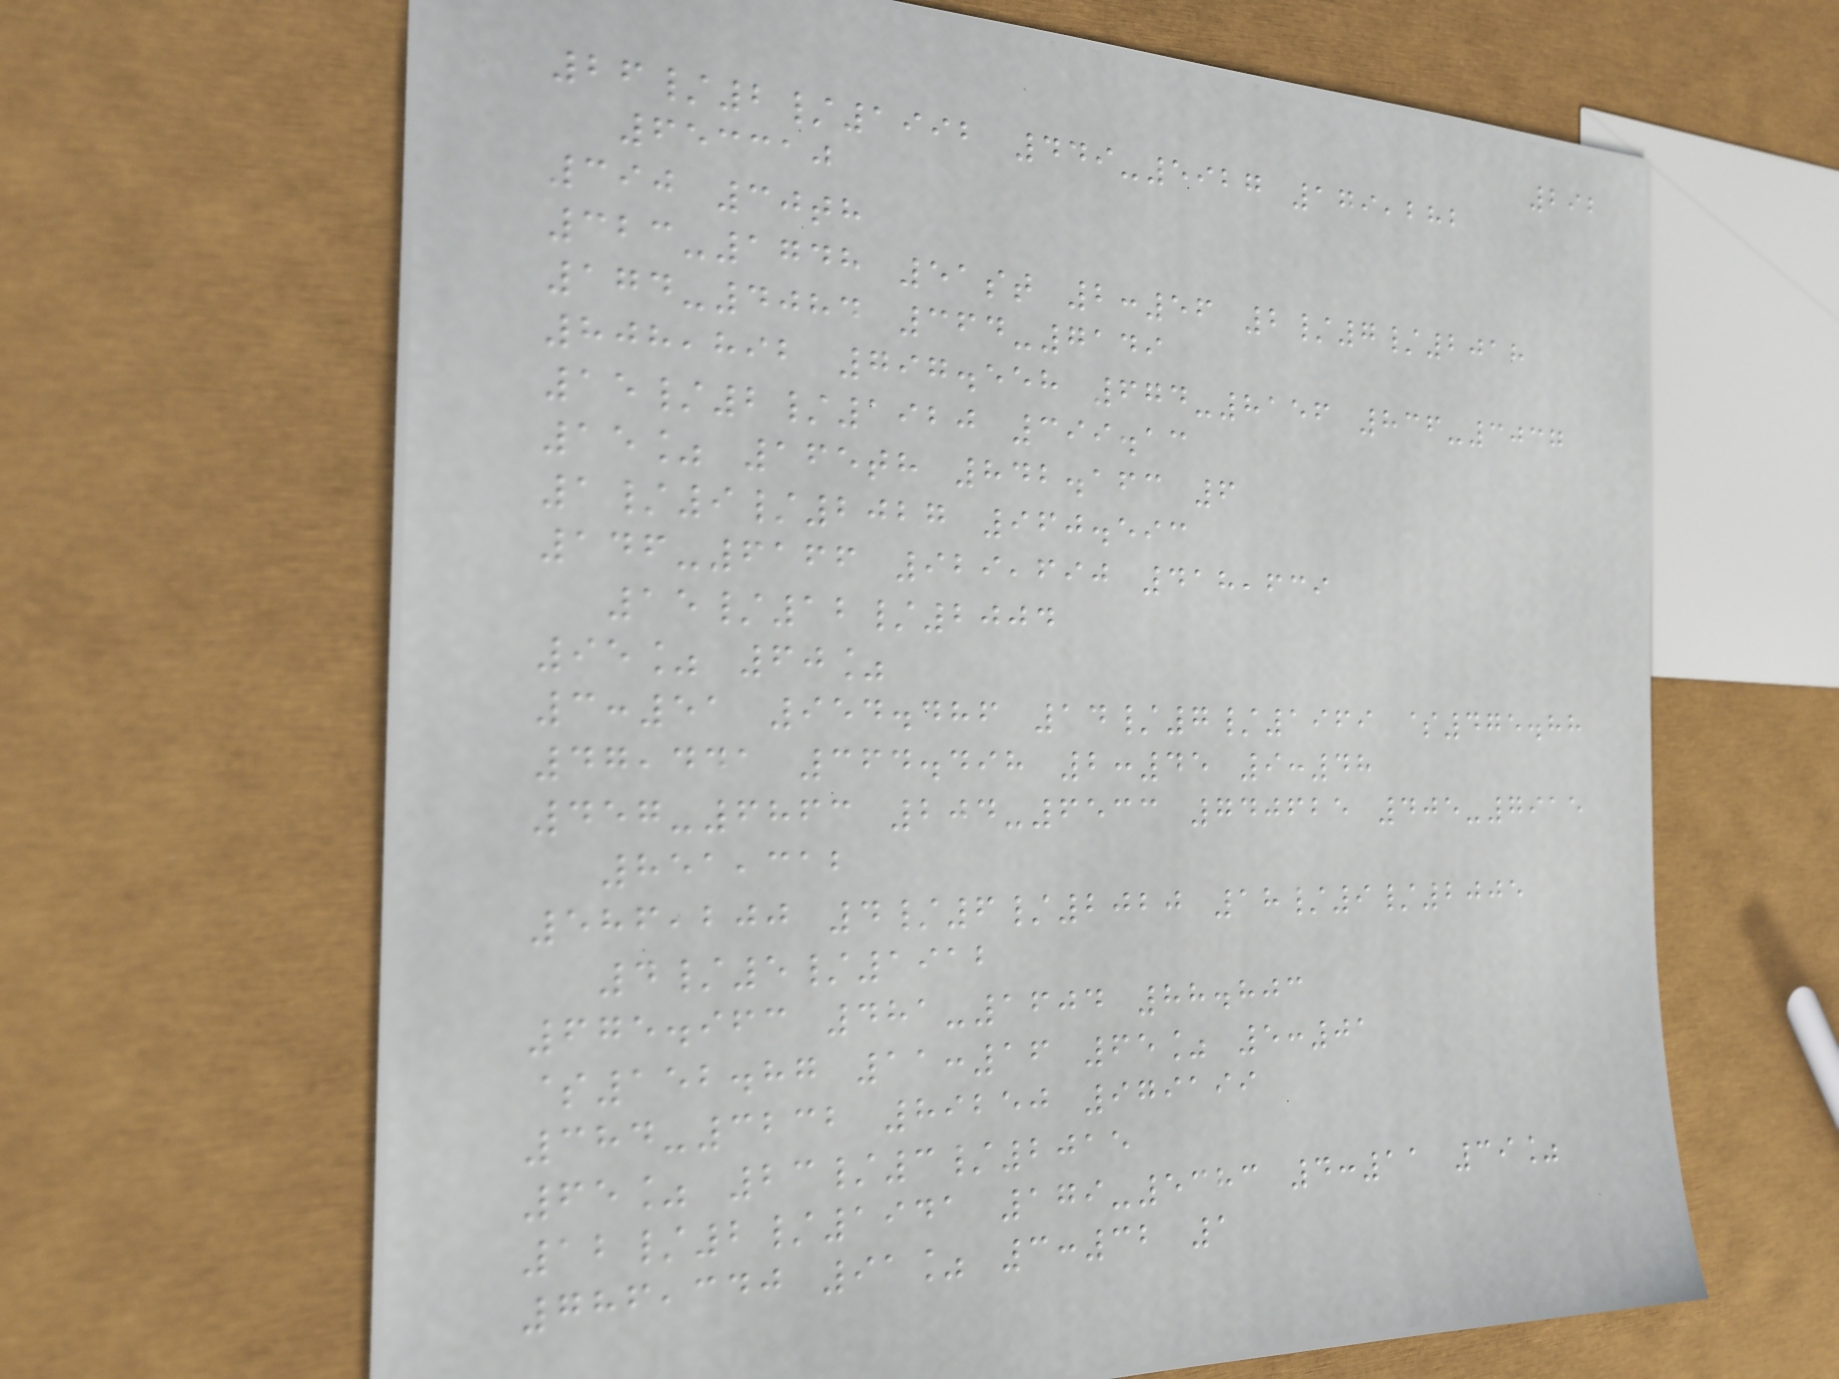292
26/2/1992 449-5927 179,282
653310
390 30th
323-1748 51st 2:56 2/7/2018
174-4084 364-7149
808,892 797.558 674-8156 836-3037
15/2/1920 399.13
15% 165th 842.163 6
1/9/2027 960.593
146-6166 929,690 418,639
15/12/2004
95% 60%
3:51 954.486 14/7/1969 $475.88
47,441 364.498 2:45 9:48
457-6863 204-6533 740625 405-7915
851,312
586,200 4/6/2020 18/9/2005
4/5/1912
675.963 481-1604 88.803
$152.87 11:16 65% 5:01
384-3232 89250 979199
65% 23/3/2015
12/2/1941 179-5383 4:11 39%
786,340 91% 3:32 1
